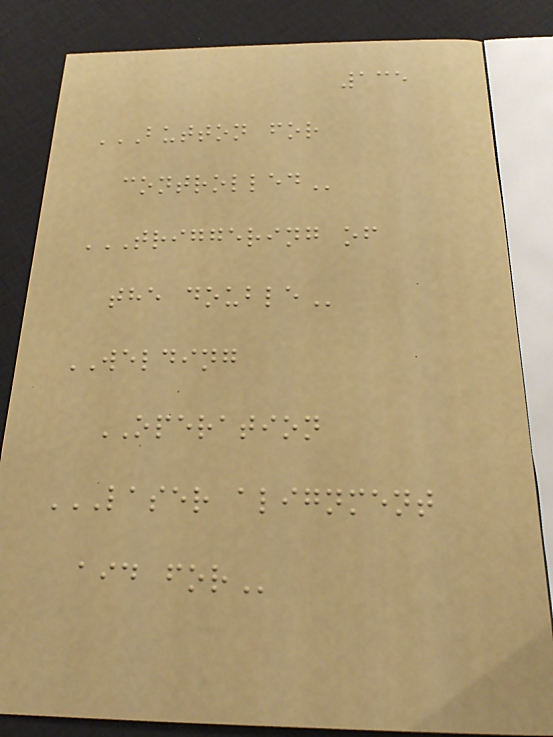135
BUTTON FOR
CONTROLLED
TRIGGERING OF
THE DOUBLE
WELDING
OPERATION
LASER ALIGNMENT
AID FOR
